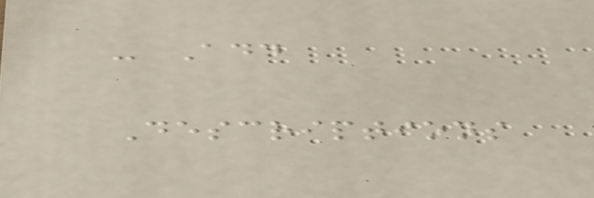- Add
Descriptions
